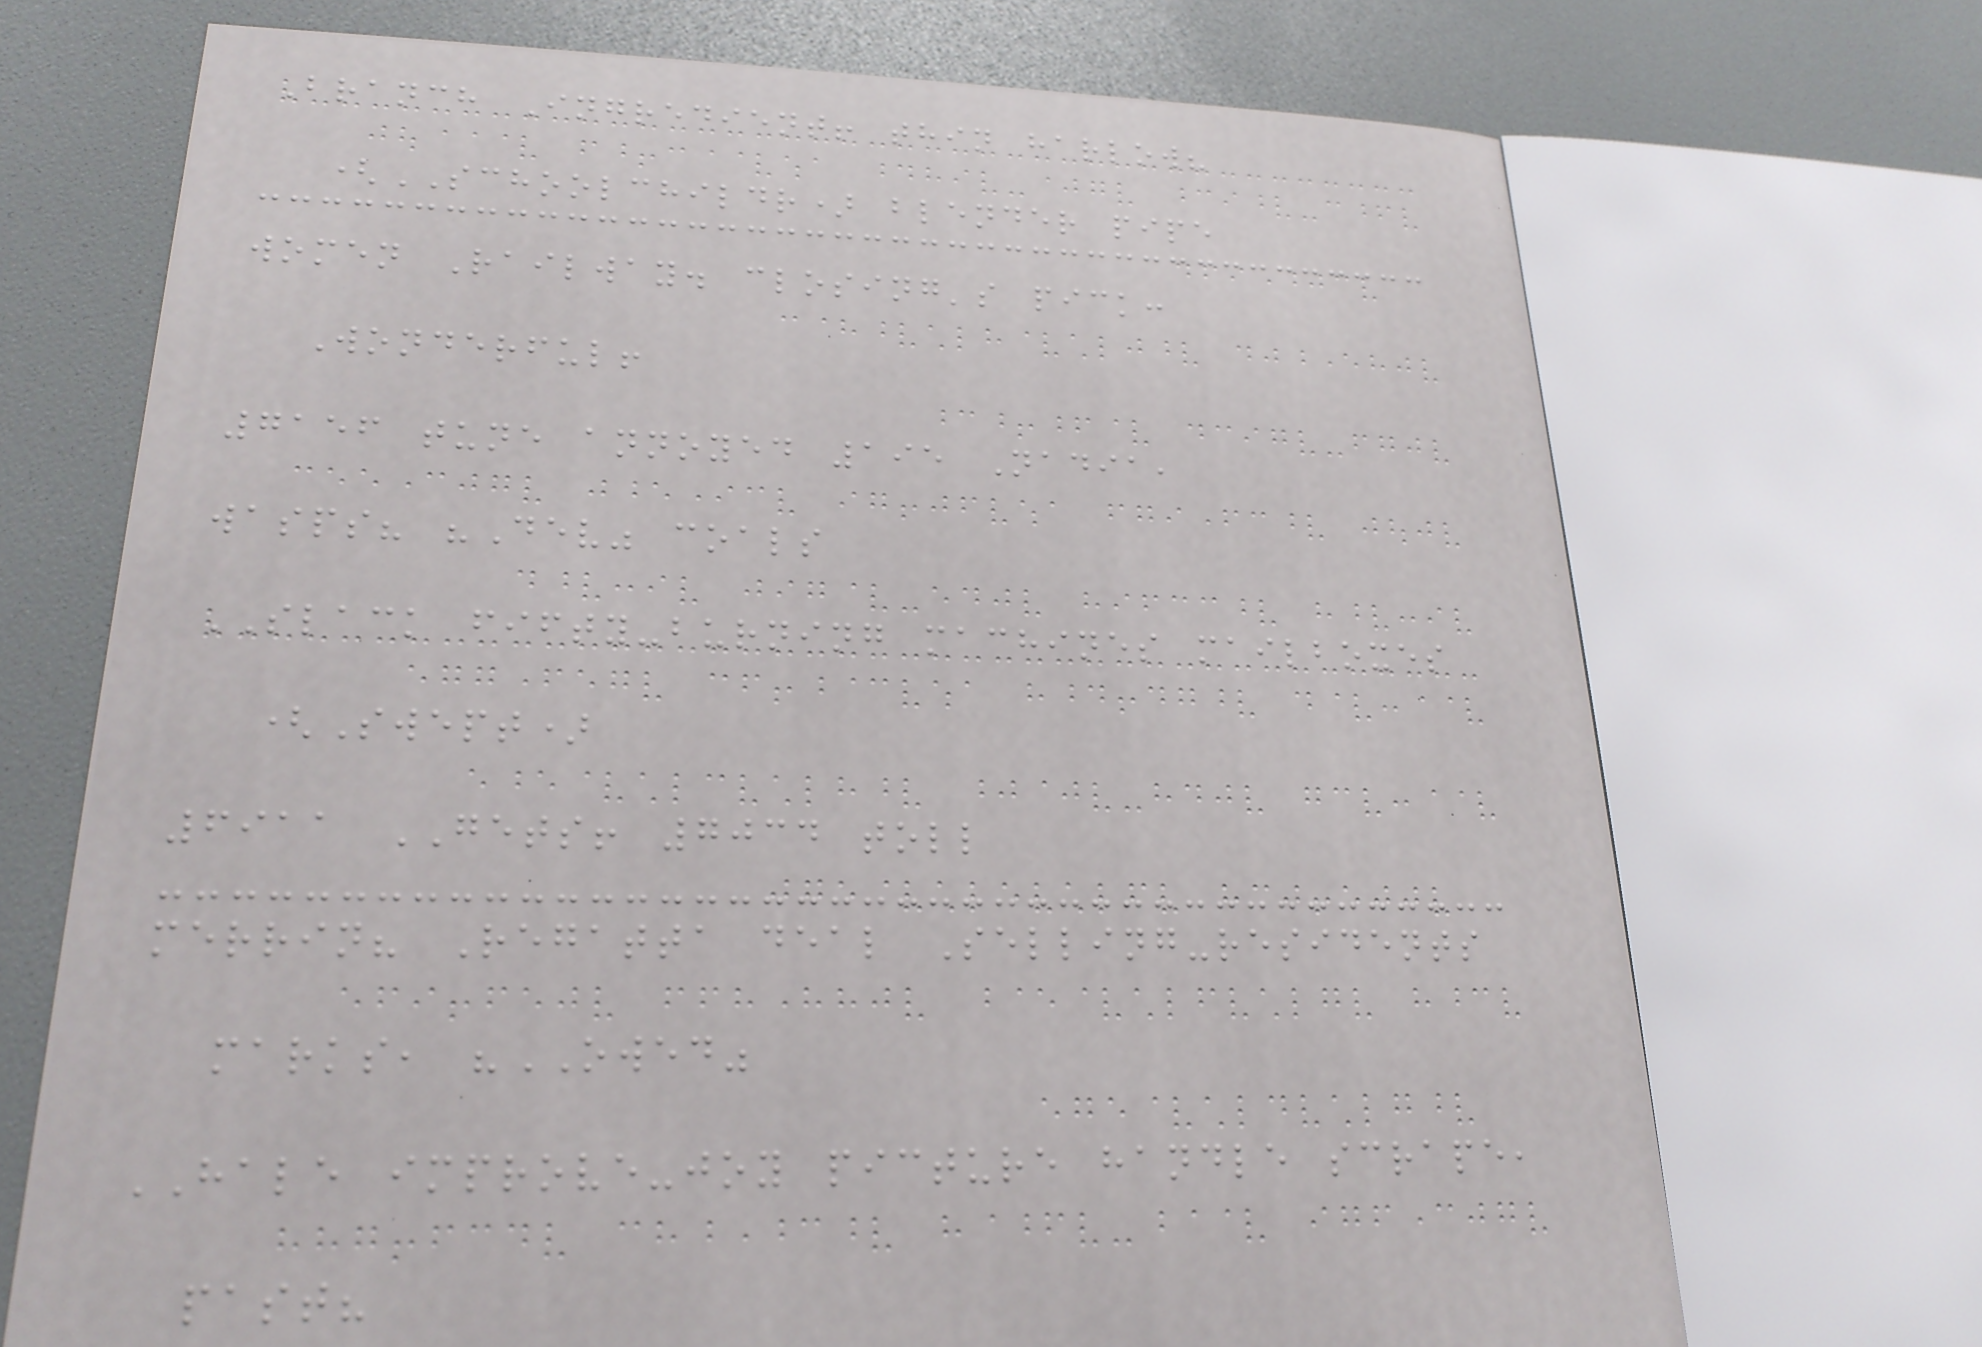Branch Ingredient! thin harlow?
(SCHOOLCHILDR) blender pipe
women Railway. closing's pick:
Wonderful!
7156 tune annoyed 195 Nadia,
wasps? "Dev" coals
SLACK fifty-burning machines mailboxes
(Swept)
6911 GETS! 7034 toll
merrin? Regatta deal Selling-residents
marks, "OWED"
HALE improve-joy picture handle scrape,
past?
